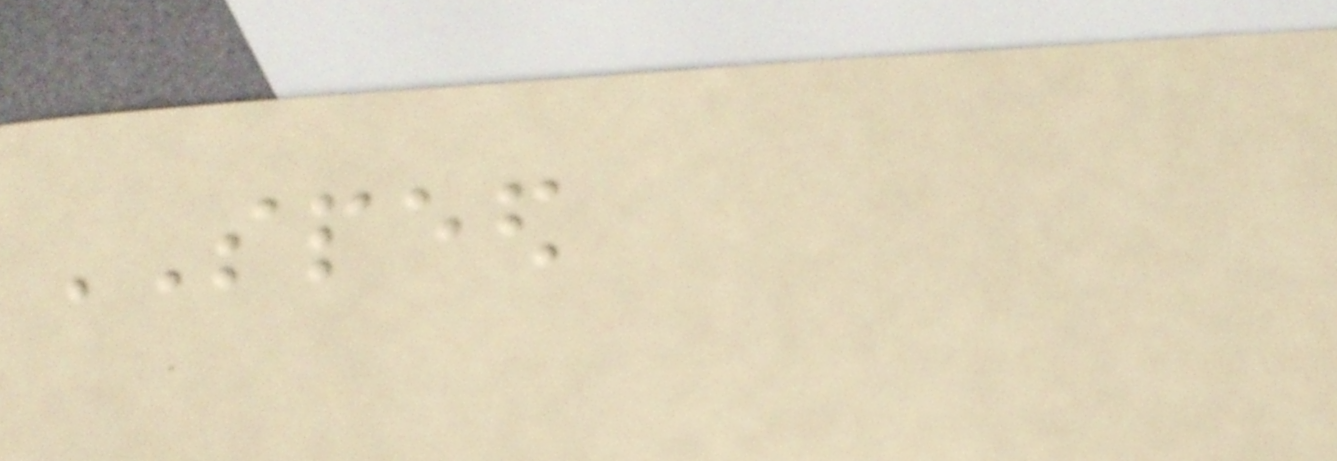SPEED
